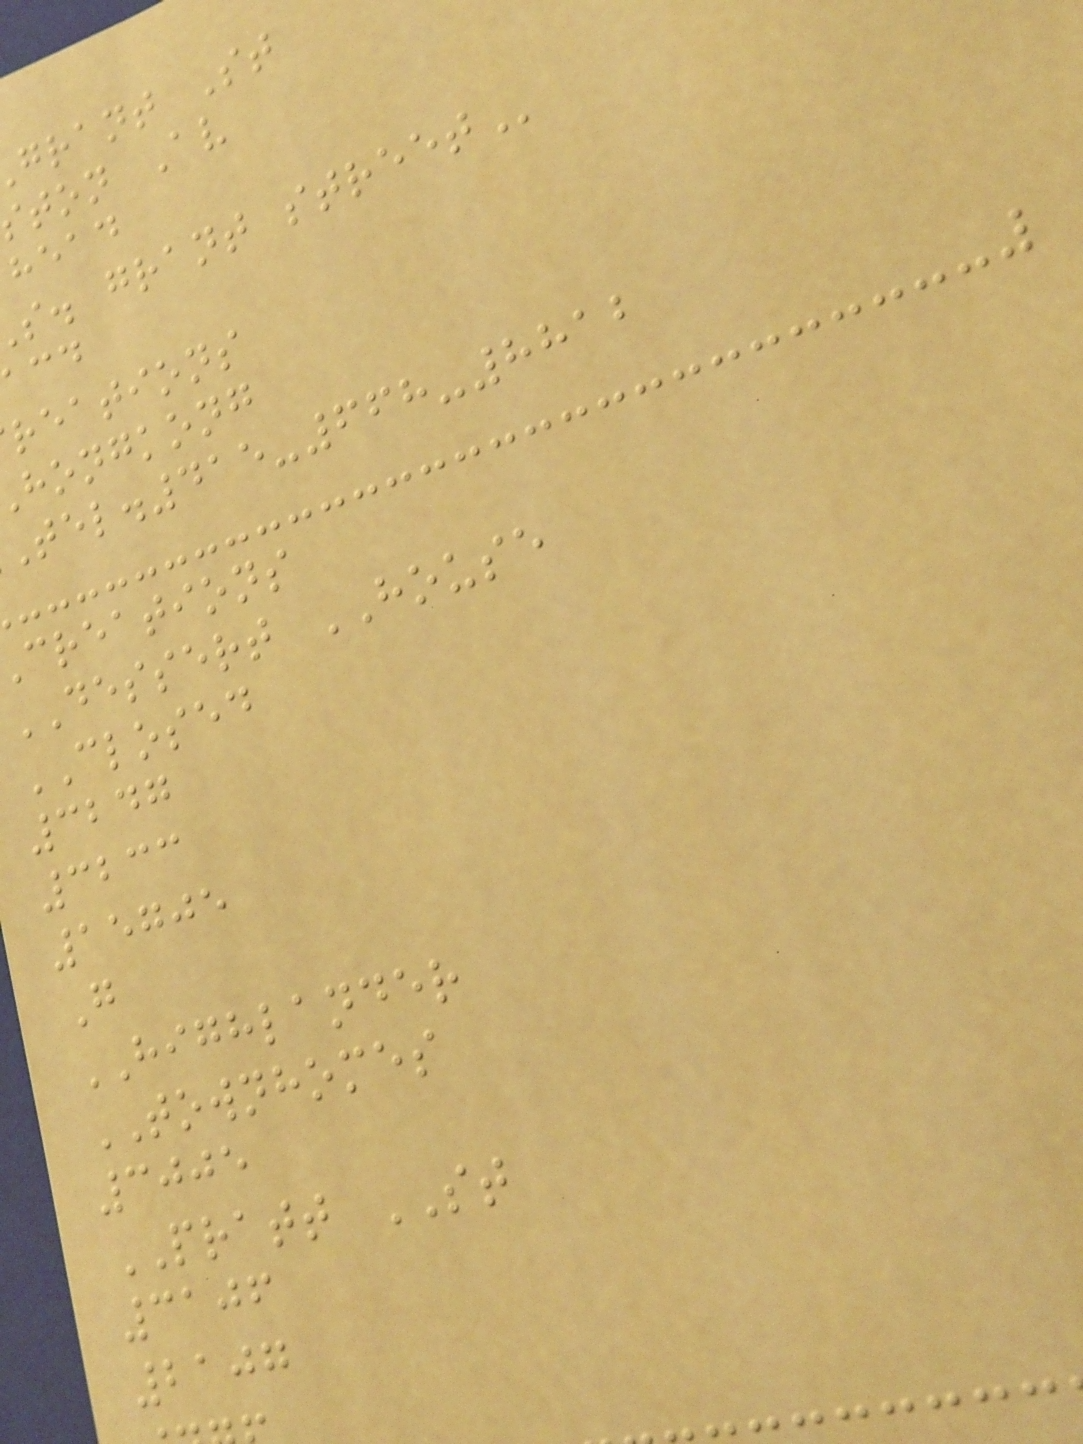grant St
ton Av
head
s. grant
reations
hongkong
tel.415-668-8812
creations
DESSERT HOUSE
CLOSED
3247
3233
15705
G
HIGHLANDER
TOWNHOMES
3005
PRATT ST
3106
2107
